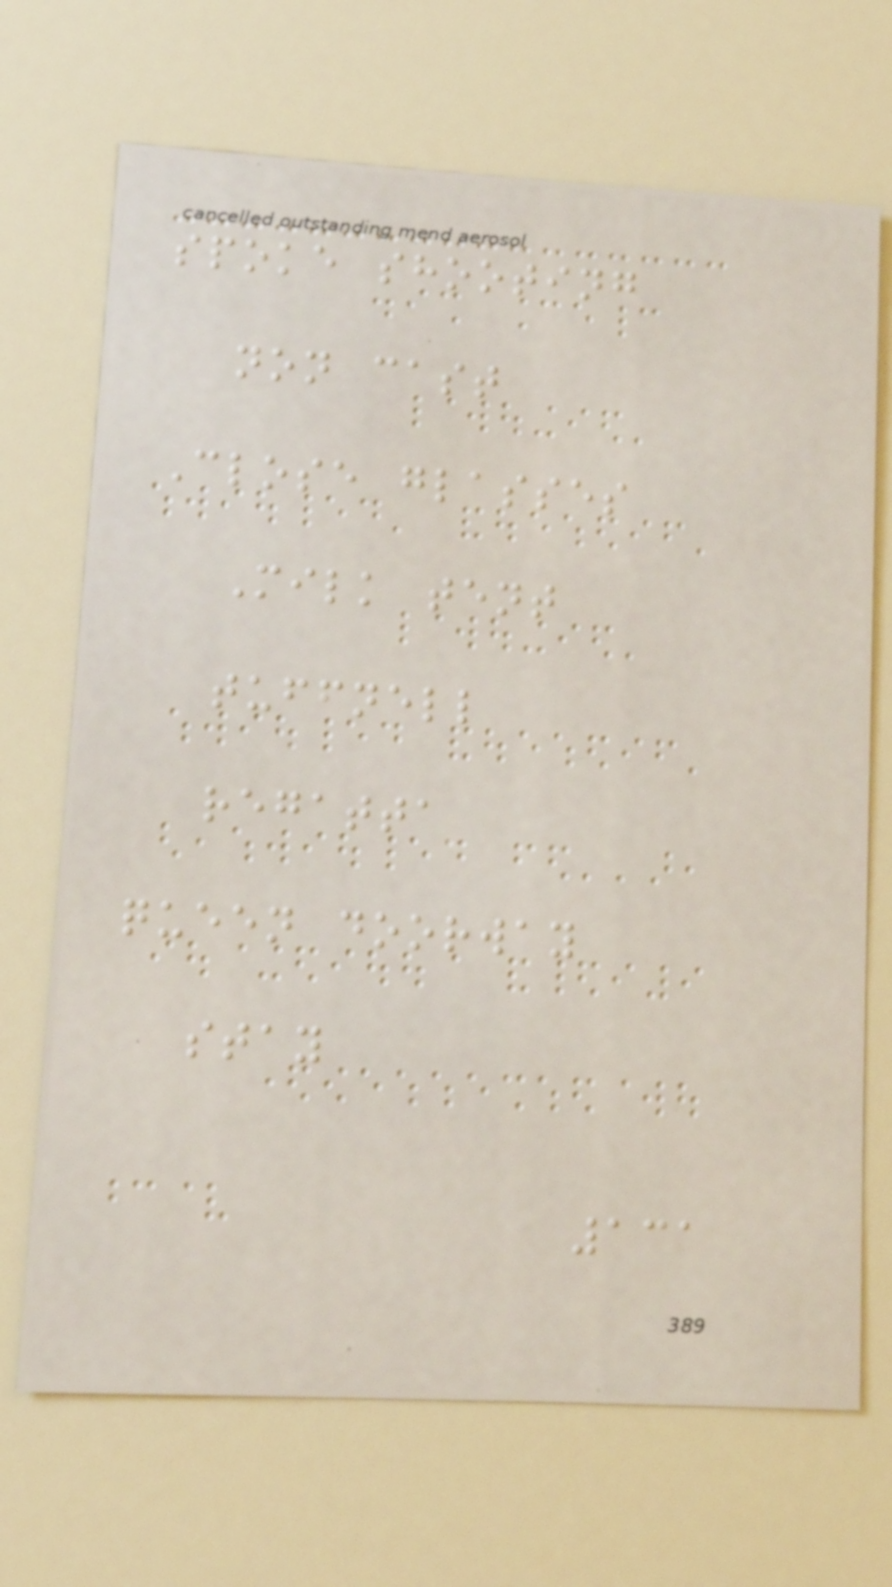spoke shooting
non cast
Close glasses
Milk tent
tuffnell
regatta
queen doorway
stay
131
